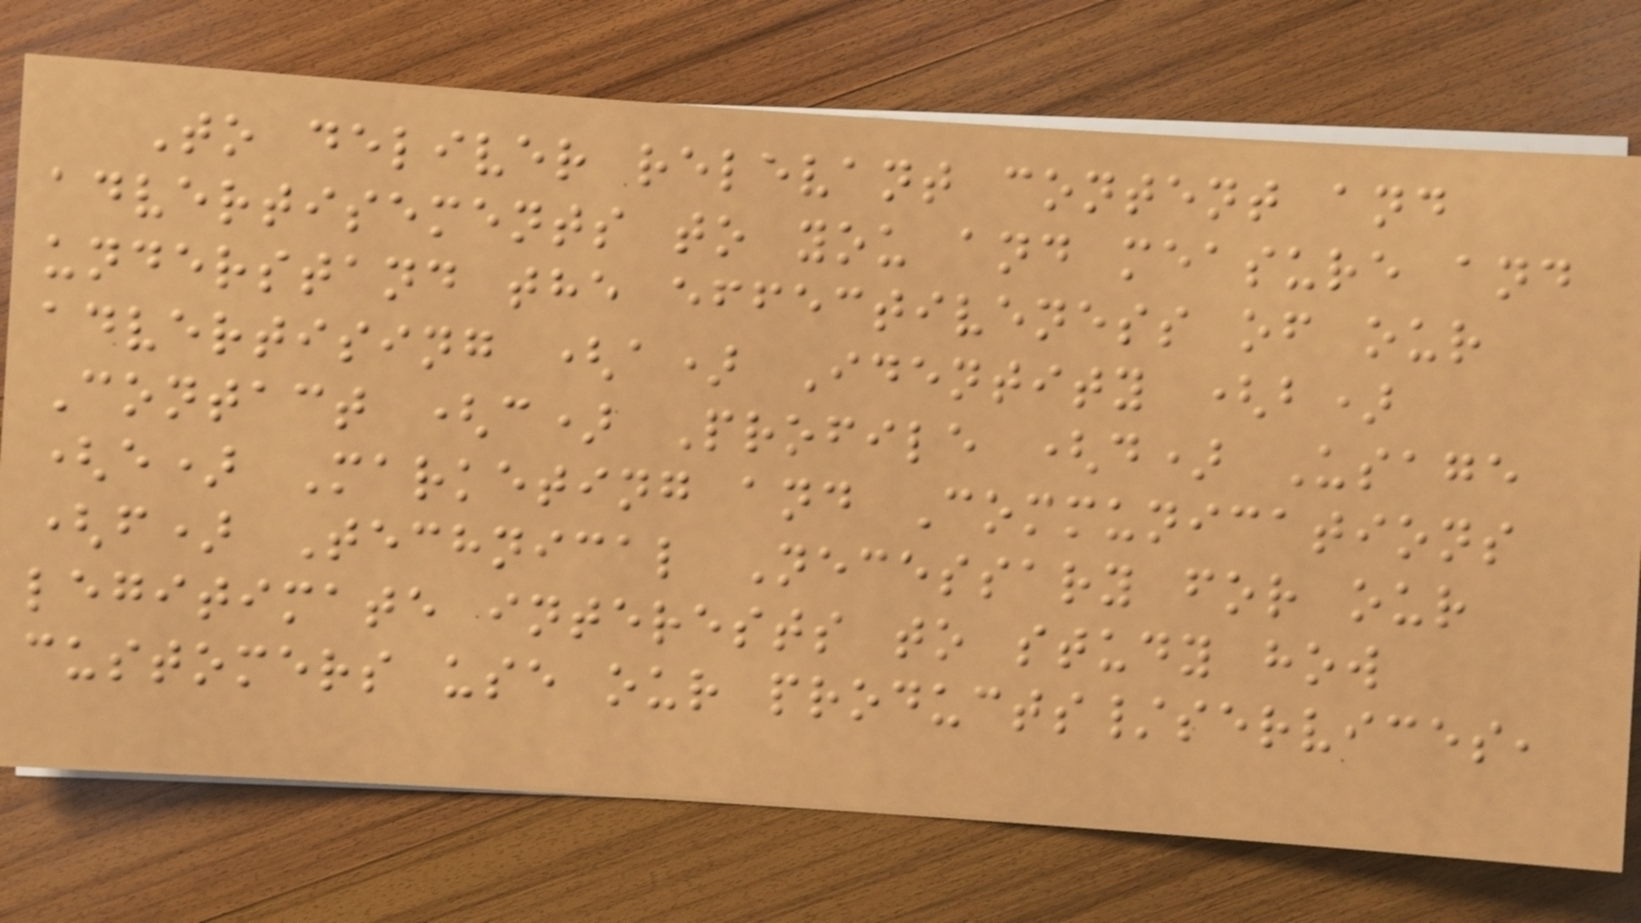To deliver relevant content and
advertisements to you and measure and
understand the effectiveness of our
advertising (a) Identity (b)
Contact (c) Profile (d) Usage
(e) Marketing and Communications
(f) Technical Necessary for our
legitimate interests to study how
customers use our products/services,
